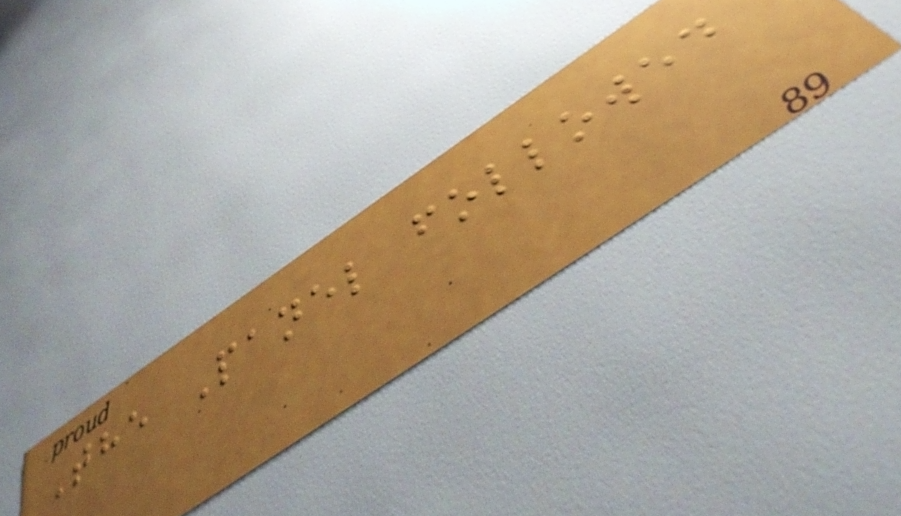The Panel followed
